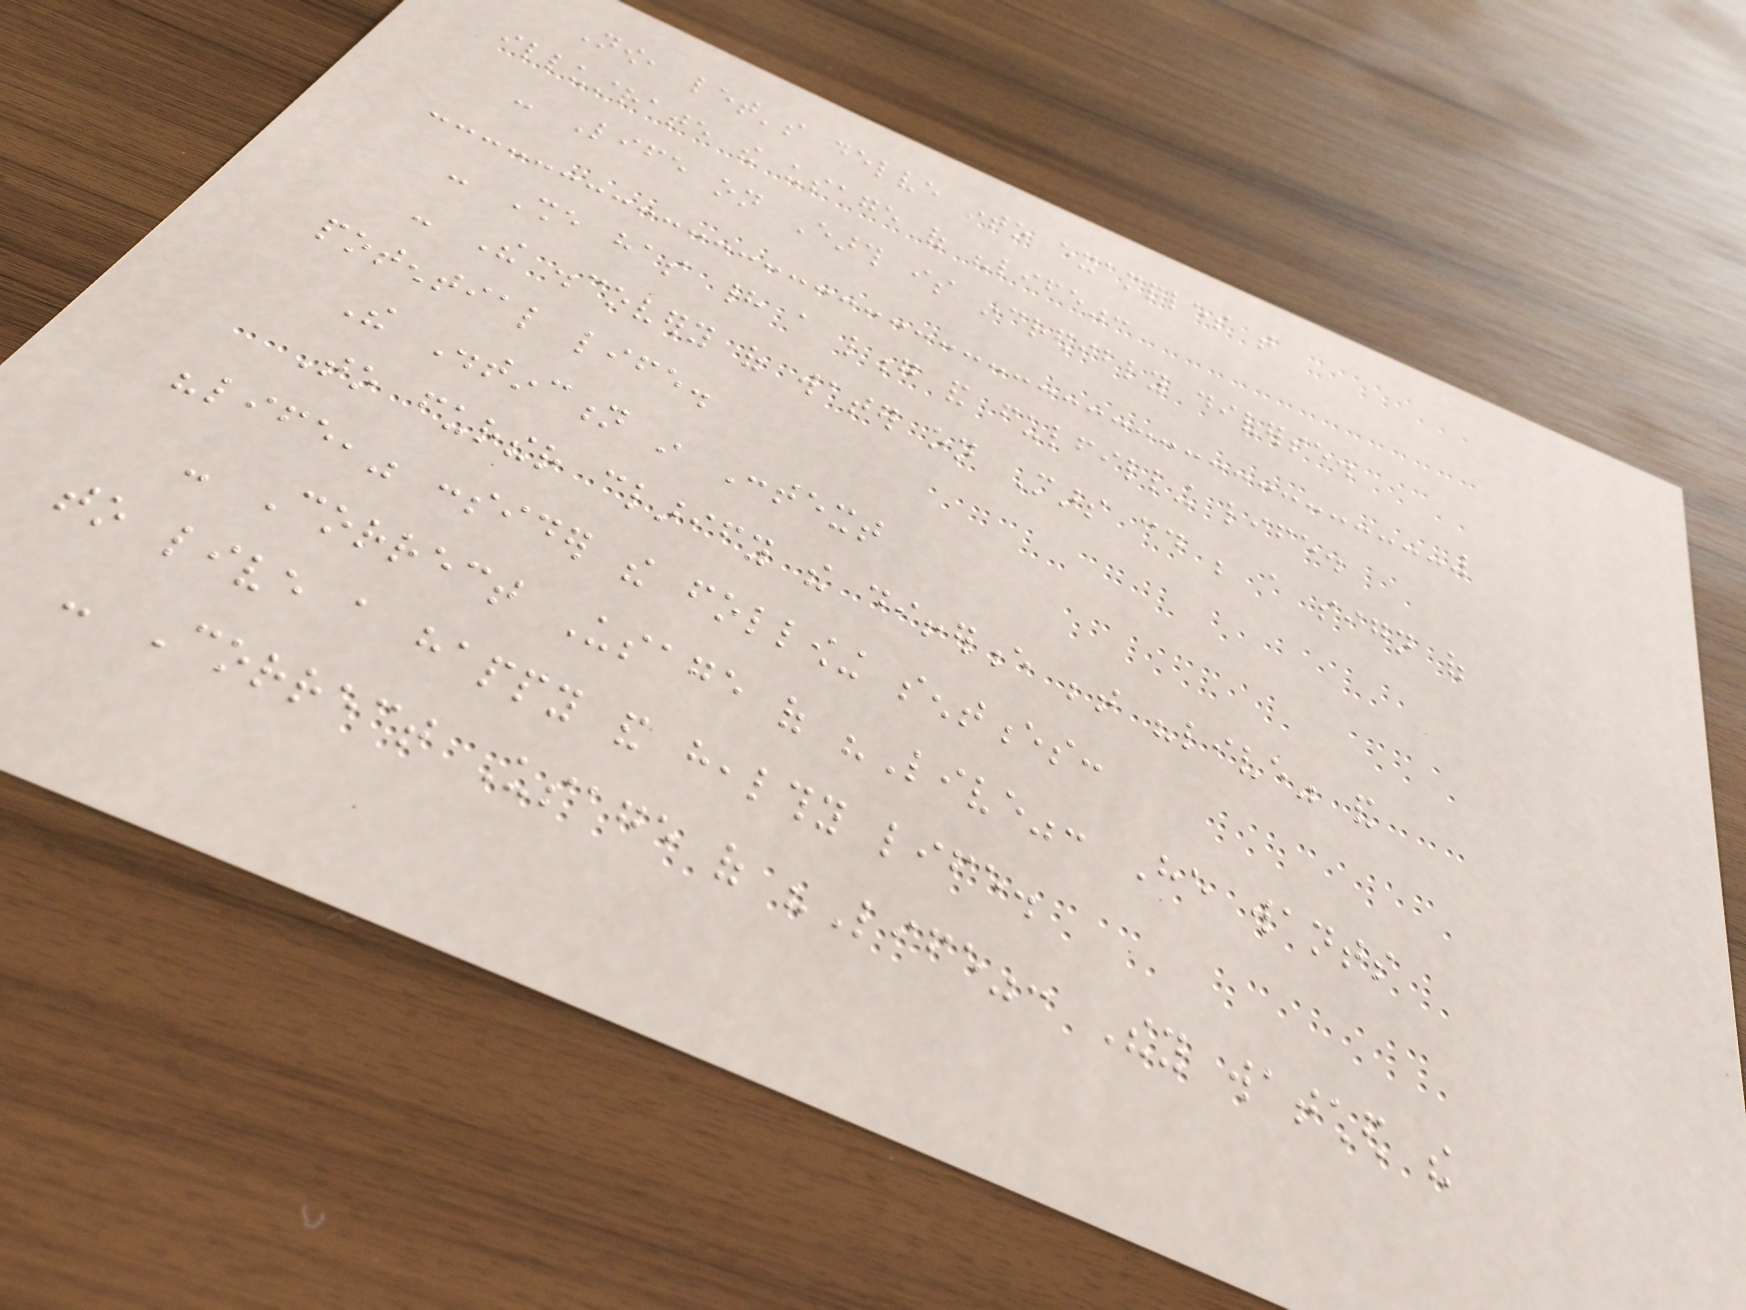Now, let's delve into examples that
illustrate the usage of "life":
- Life on Earth is incredibly diverse.
- She has had a long and fulfilling life.
- The discovery of water on Mars could be a sign of
potential life.
The Distinction in Context
To further clarify the difference between "live" and
"life," consider the following sentences:
- Correct Usage of "Live": He wants
to live a happy and healthy life.
- Correct Usage of "Life": They watched the
